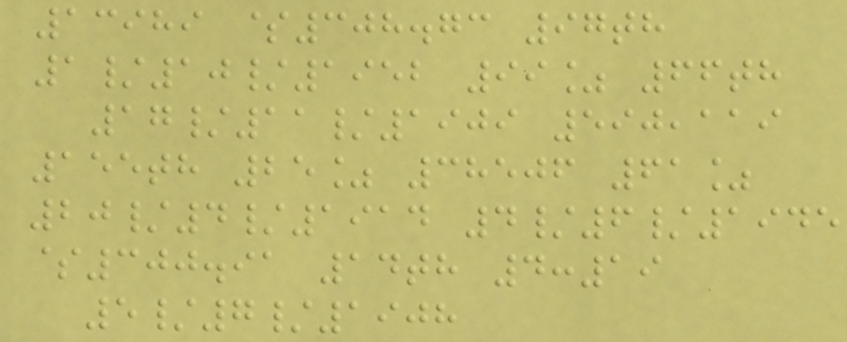13989 $308.73 97th
1/10/1952 99% 66th
17/11/1909 590,119
155th 25% 38506 61%
20/4/1914 4/6/1945
$300.91 14th 4:19
5/7/1908
